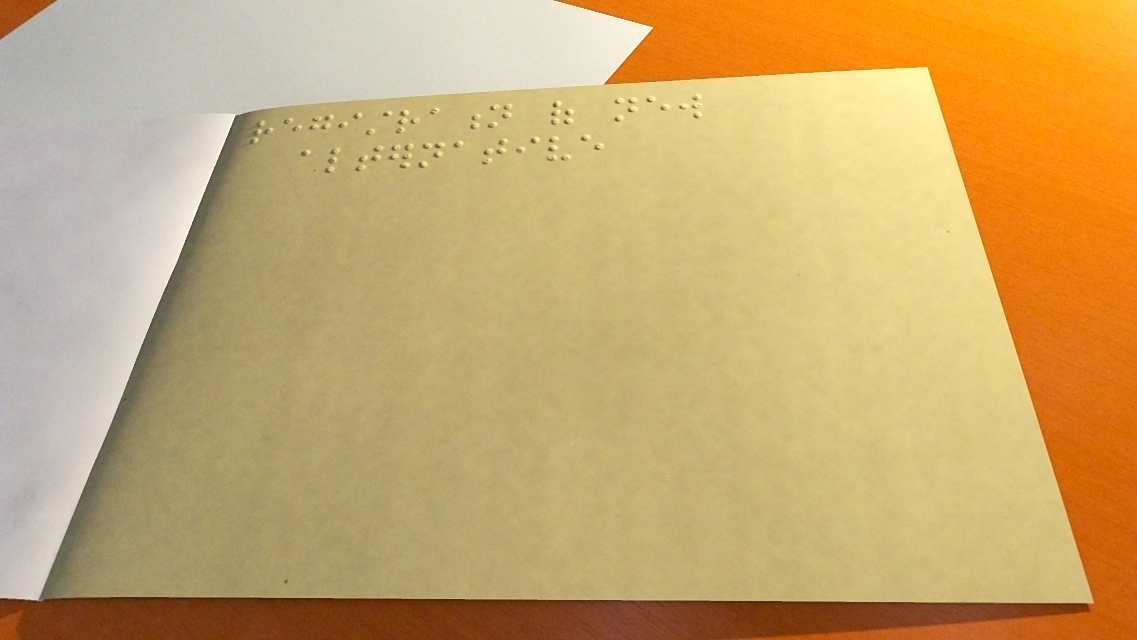registration of new
alternative
